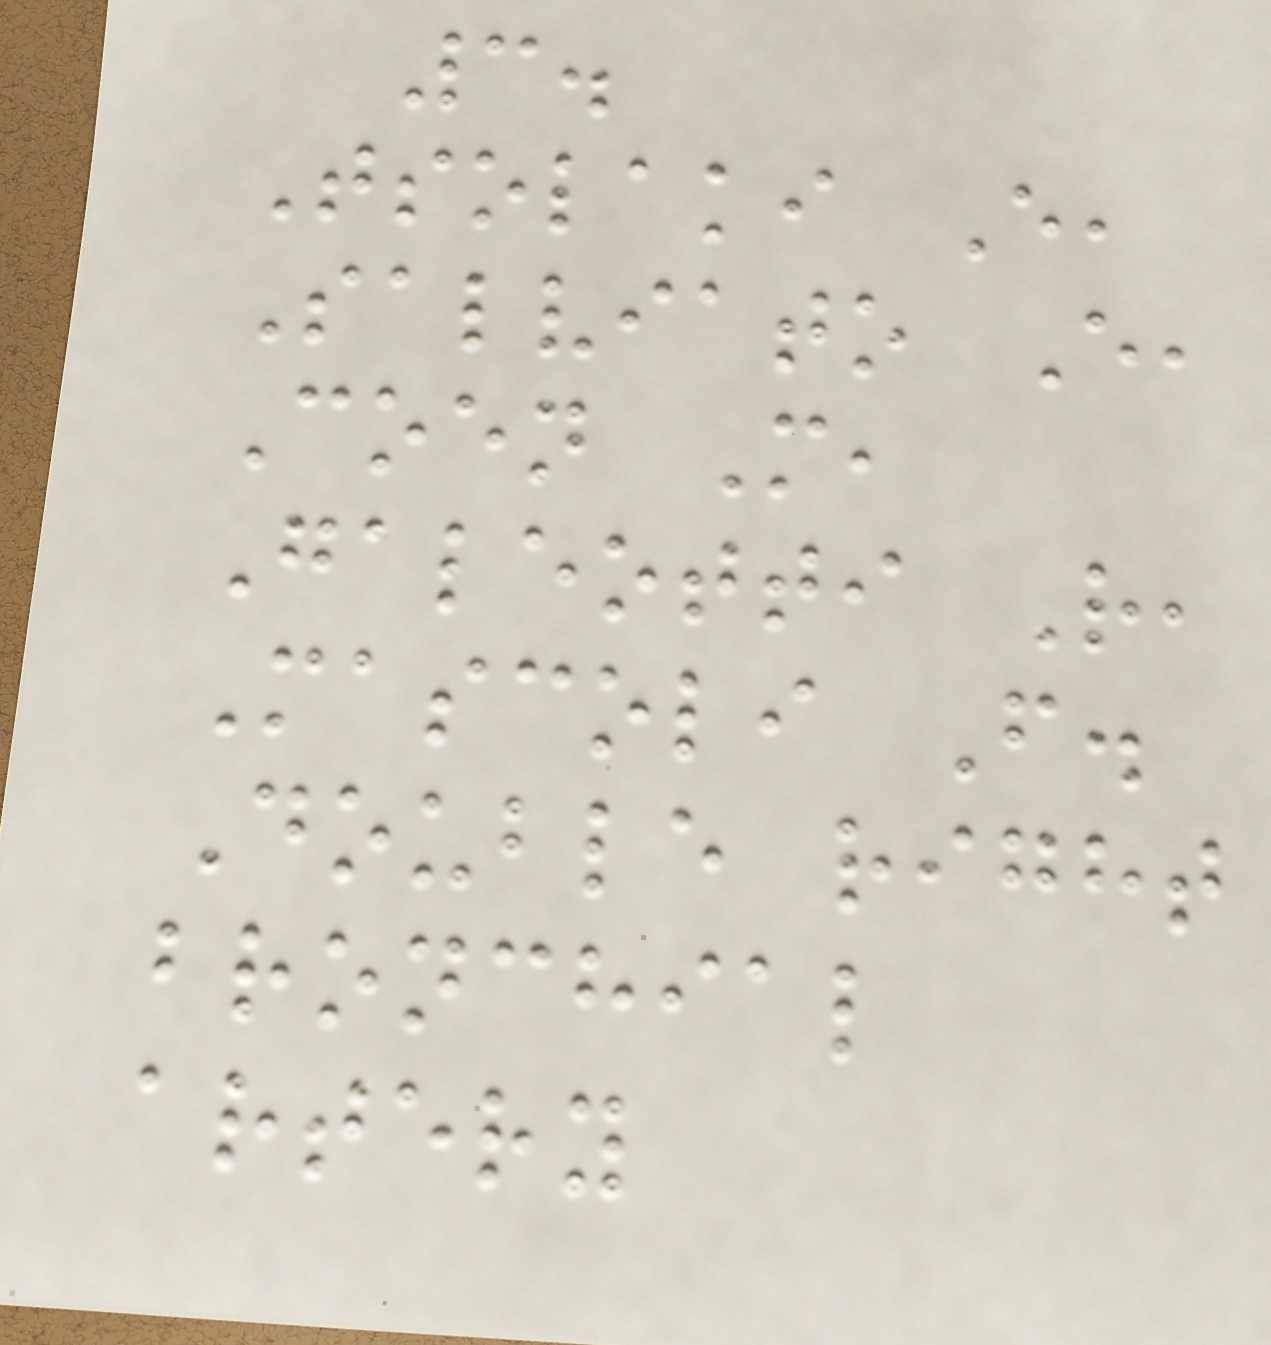3.
Tsolaki E,
Salviato E,
Coen M,
Galeotti R,
Mascoli F.
Double right
bronchial
artery
